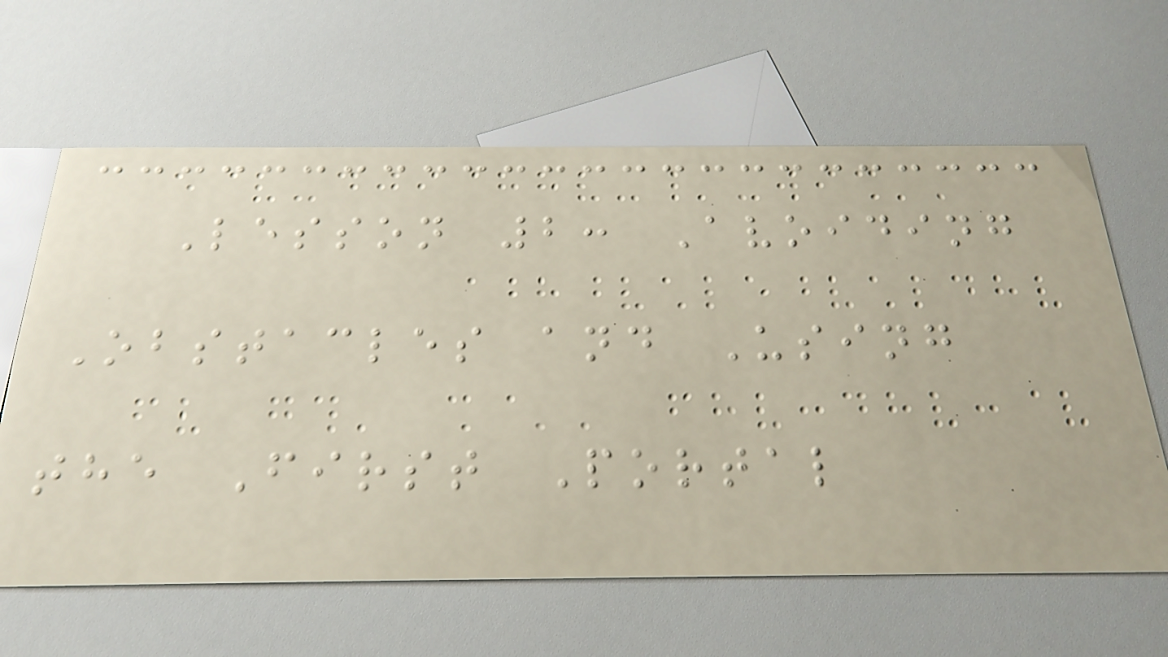Lesson 2: Avoiding
Obstacles and Using
the First Portal
